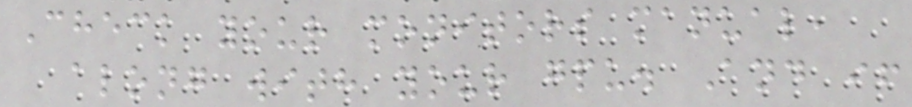Check your monitors manual,
along with your gpu. And if
